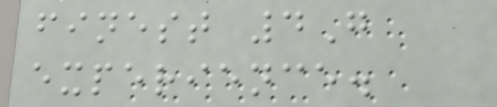finest 4G
experience.
